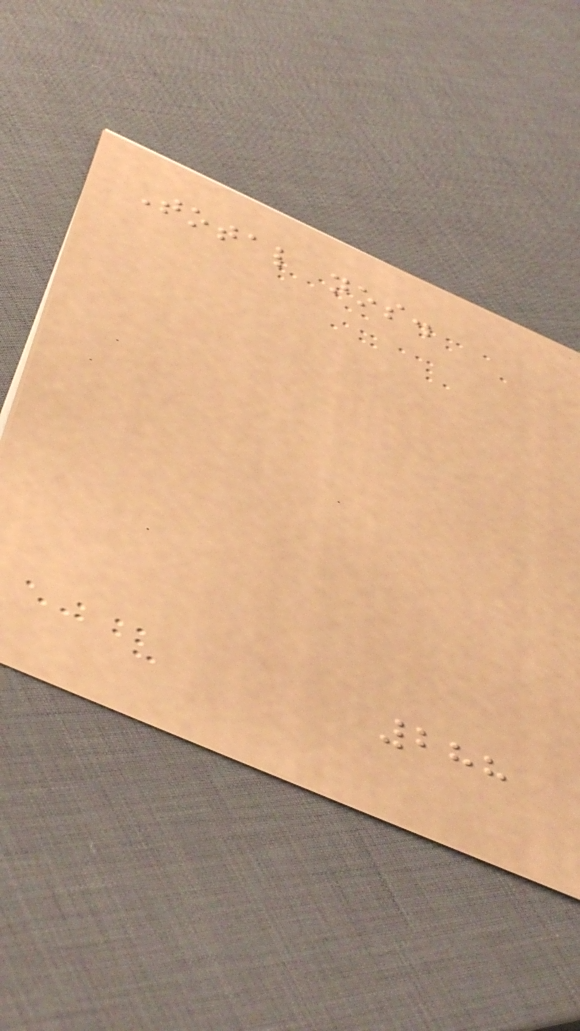Total nos.
288
